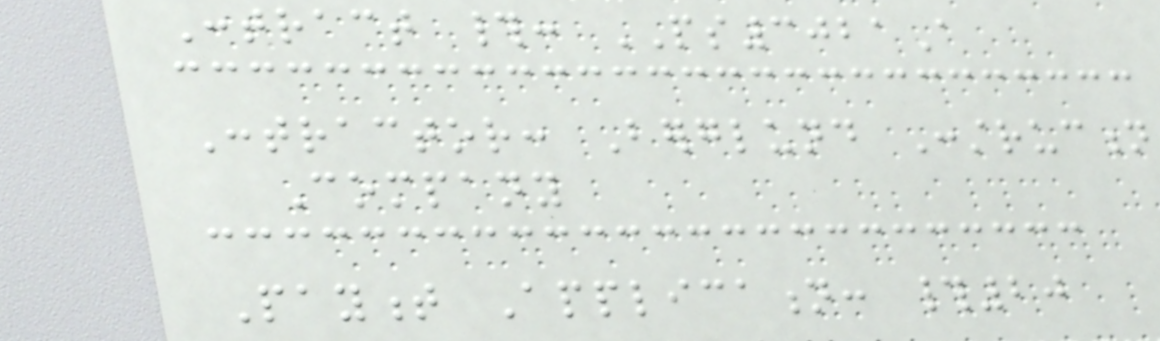Contract #: PS3021A
Contractor: Berglund Construction
Company
Payment Application: #20
